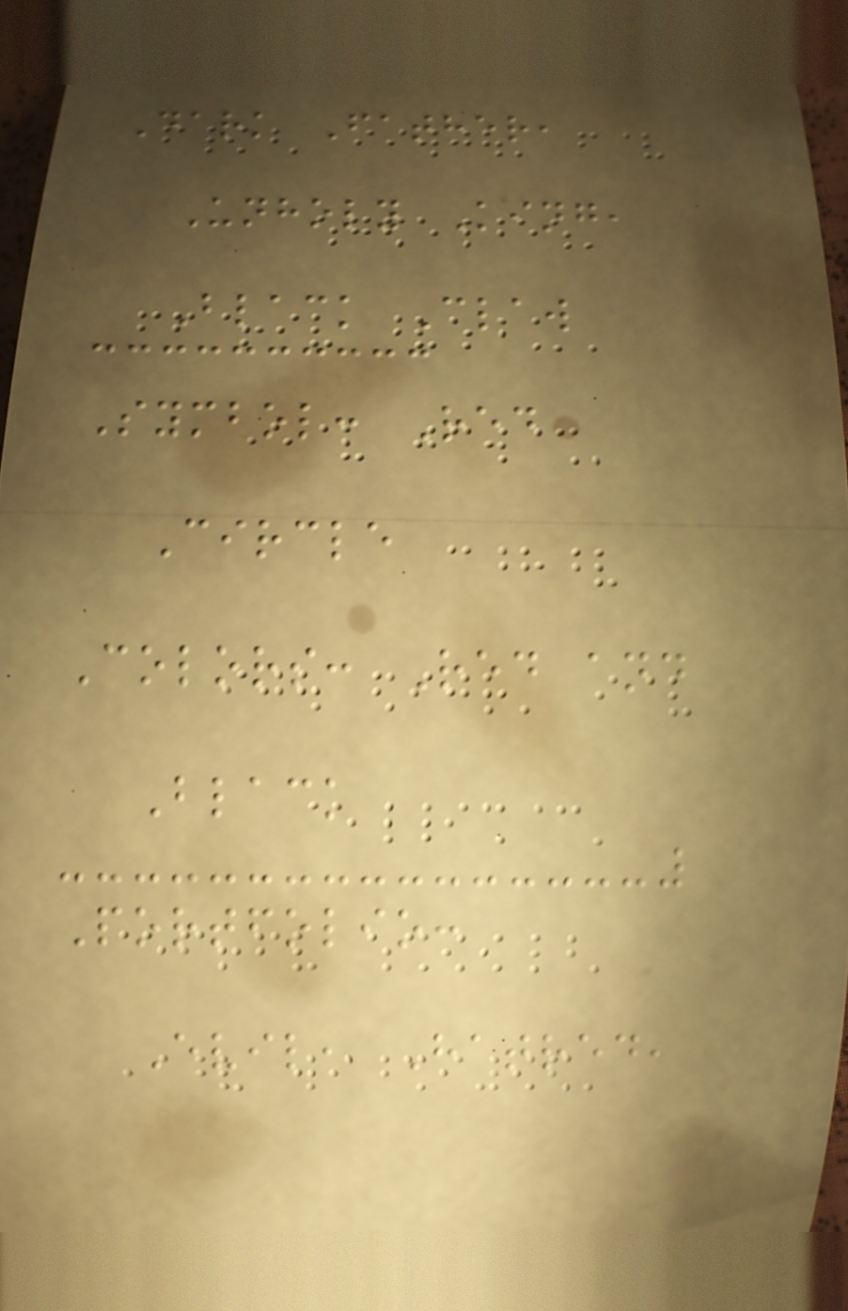Dark Father,
Unholy King,
Black Claw
Symbol: Red
Circle
Colors: Red and
Black
Portfolio:
Evil, Hatred,
